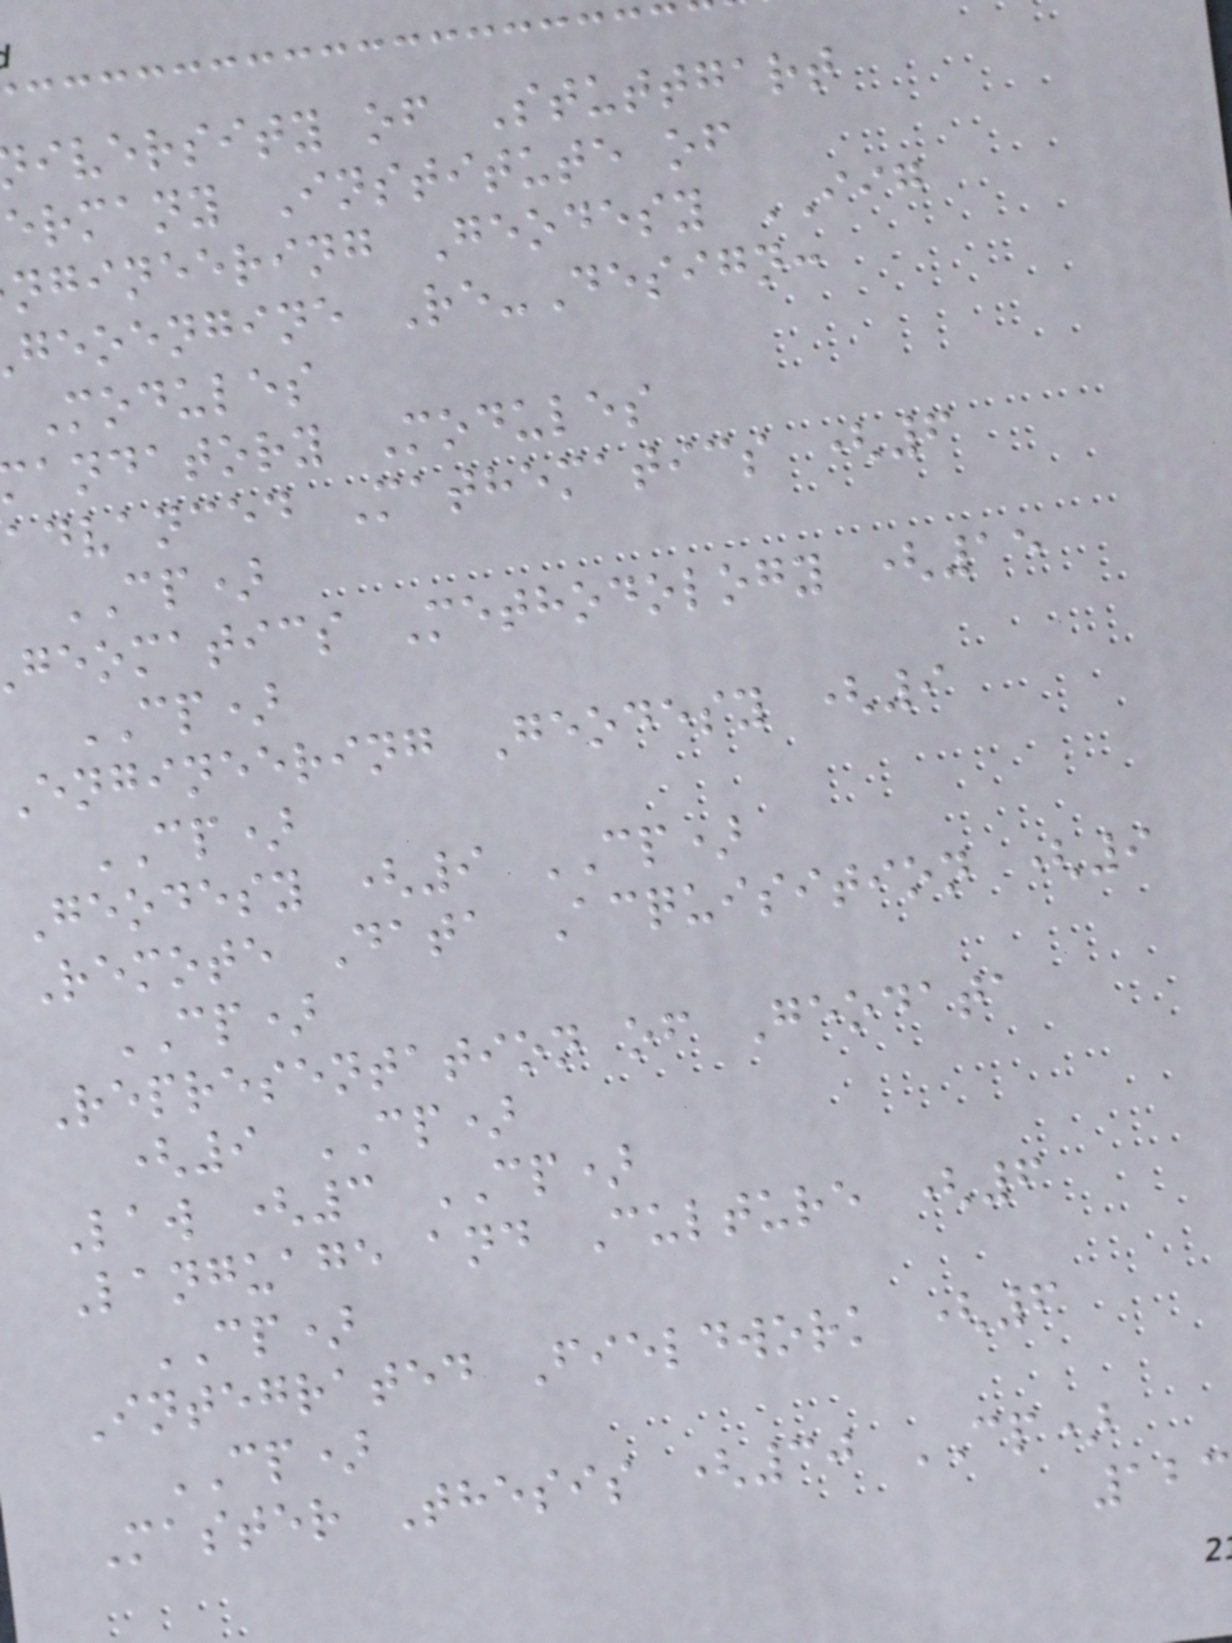iversity of Stuttgart
ermany Institute of
ngineering Geodesy IIG
geoengine Re-Design:
Modules
andatory Modules
advanced Mathematics (6
CP)
geomatics Methodology (15
CP)
engineering Geodesy (9
CP)
Geodesy (9 CP)
Remote Data Acquisition (9
CP)
Representation of Geodata
(9 CP)
Law (3 CP)
Language and Culture (6
CP)
Integrated Fieldwork (6
CP)
Master Thesis (30 CP)
